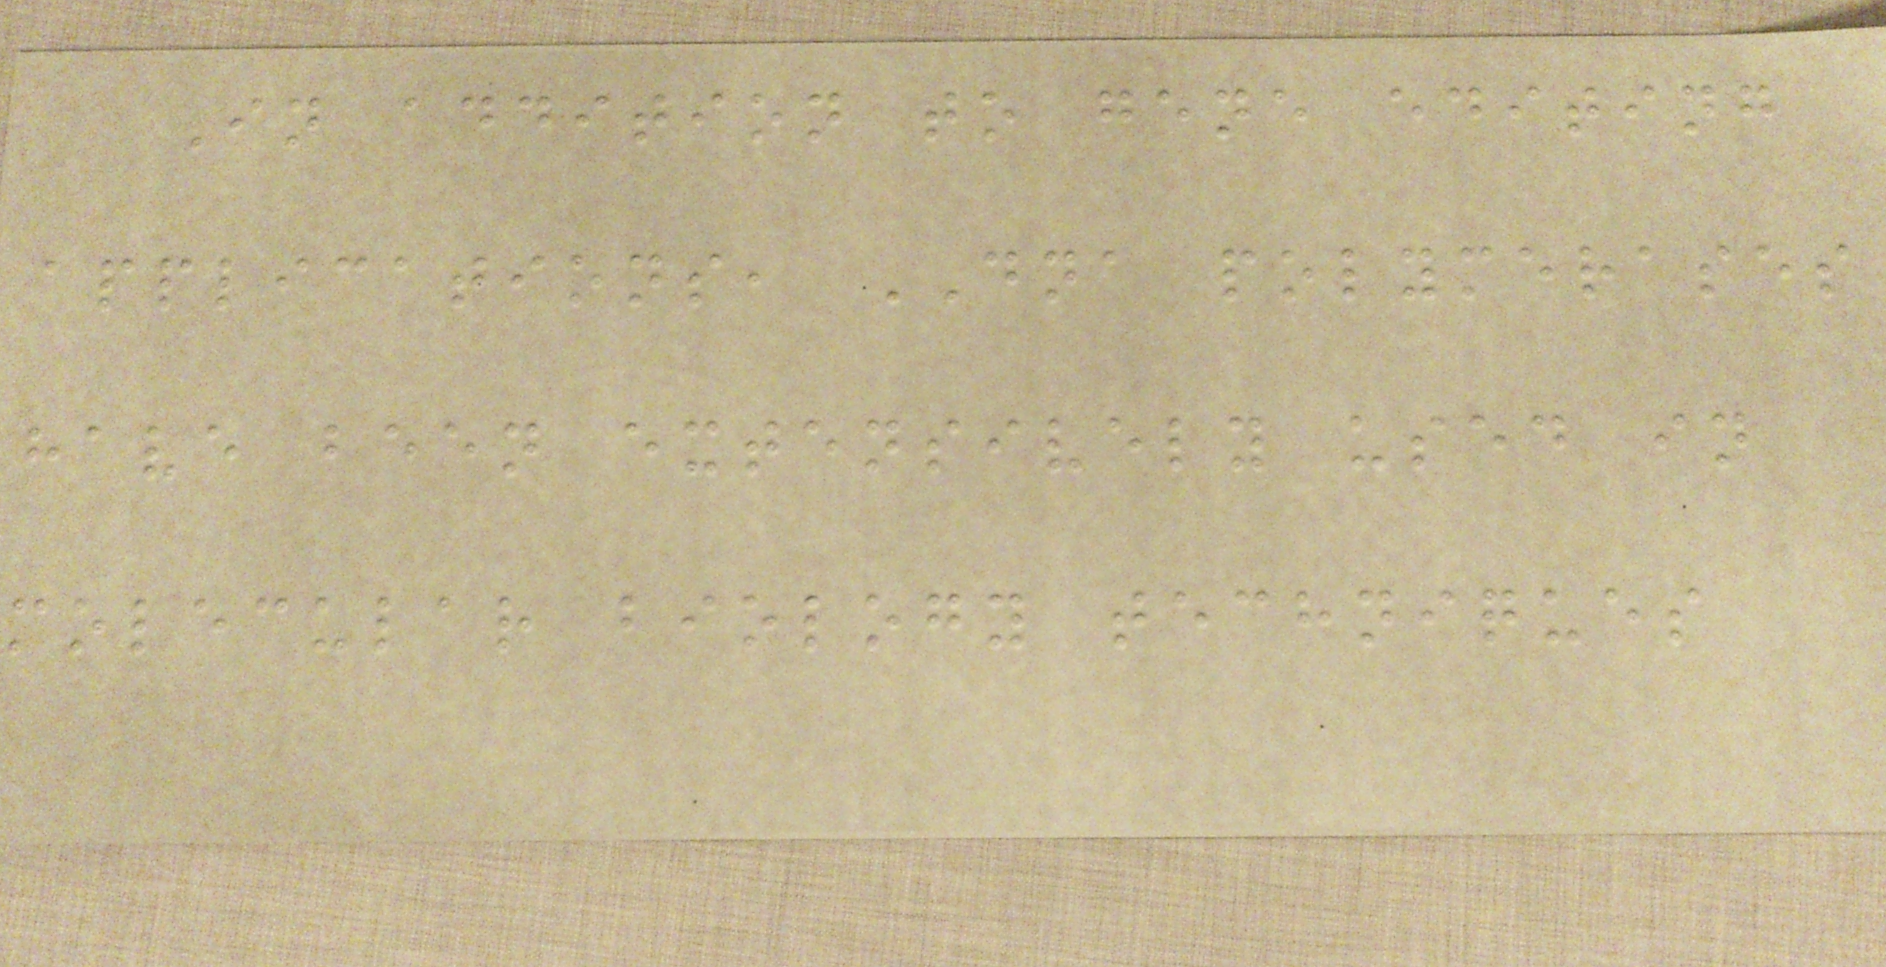In addition to gene editing
applications, DNA polymerases
have been extensively used in
molecular biology techniques
